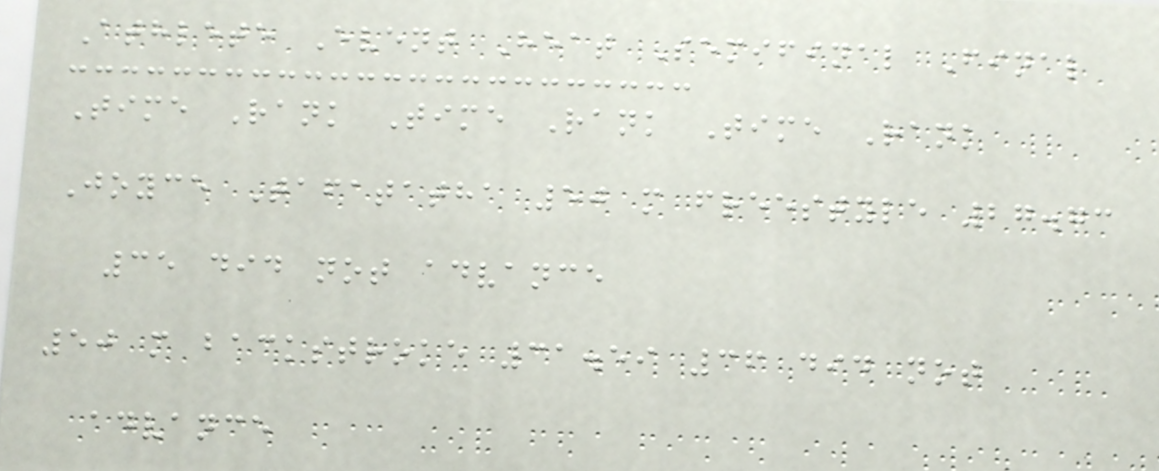Athlete Event Heat Semifinal Final
Time Rank Time Rank Time Rank
Joyce Tafatatha 50 m freestyle 27.73
35 did not advance
50 m backstroke 31.59 36 did not
advance
